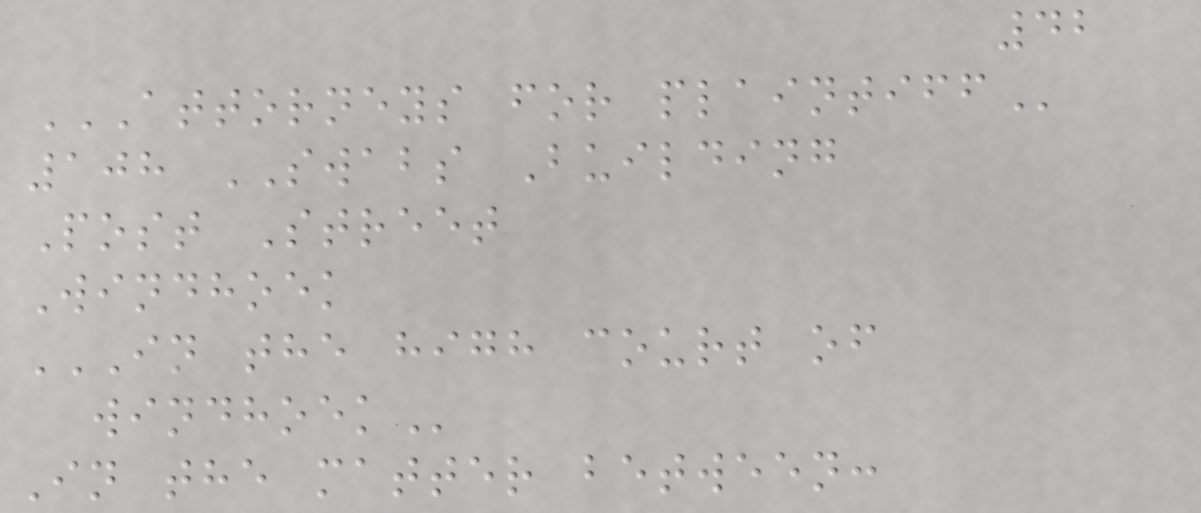42
ATTORNEYS FOR PLAINTIFF
108 SWABS Building
Post Street
Windhoek
IN THE HIGH COURT OF
WINDHOEK
In the matter between:
